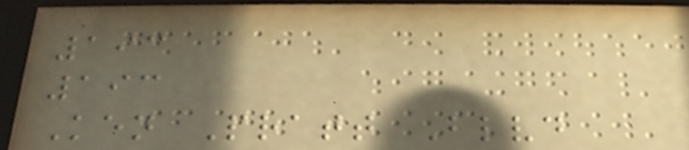193
193
Ken Pratt Blvd
